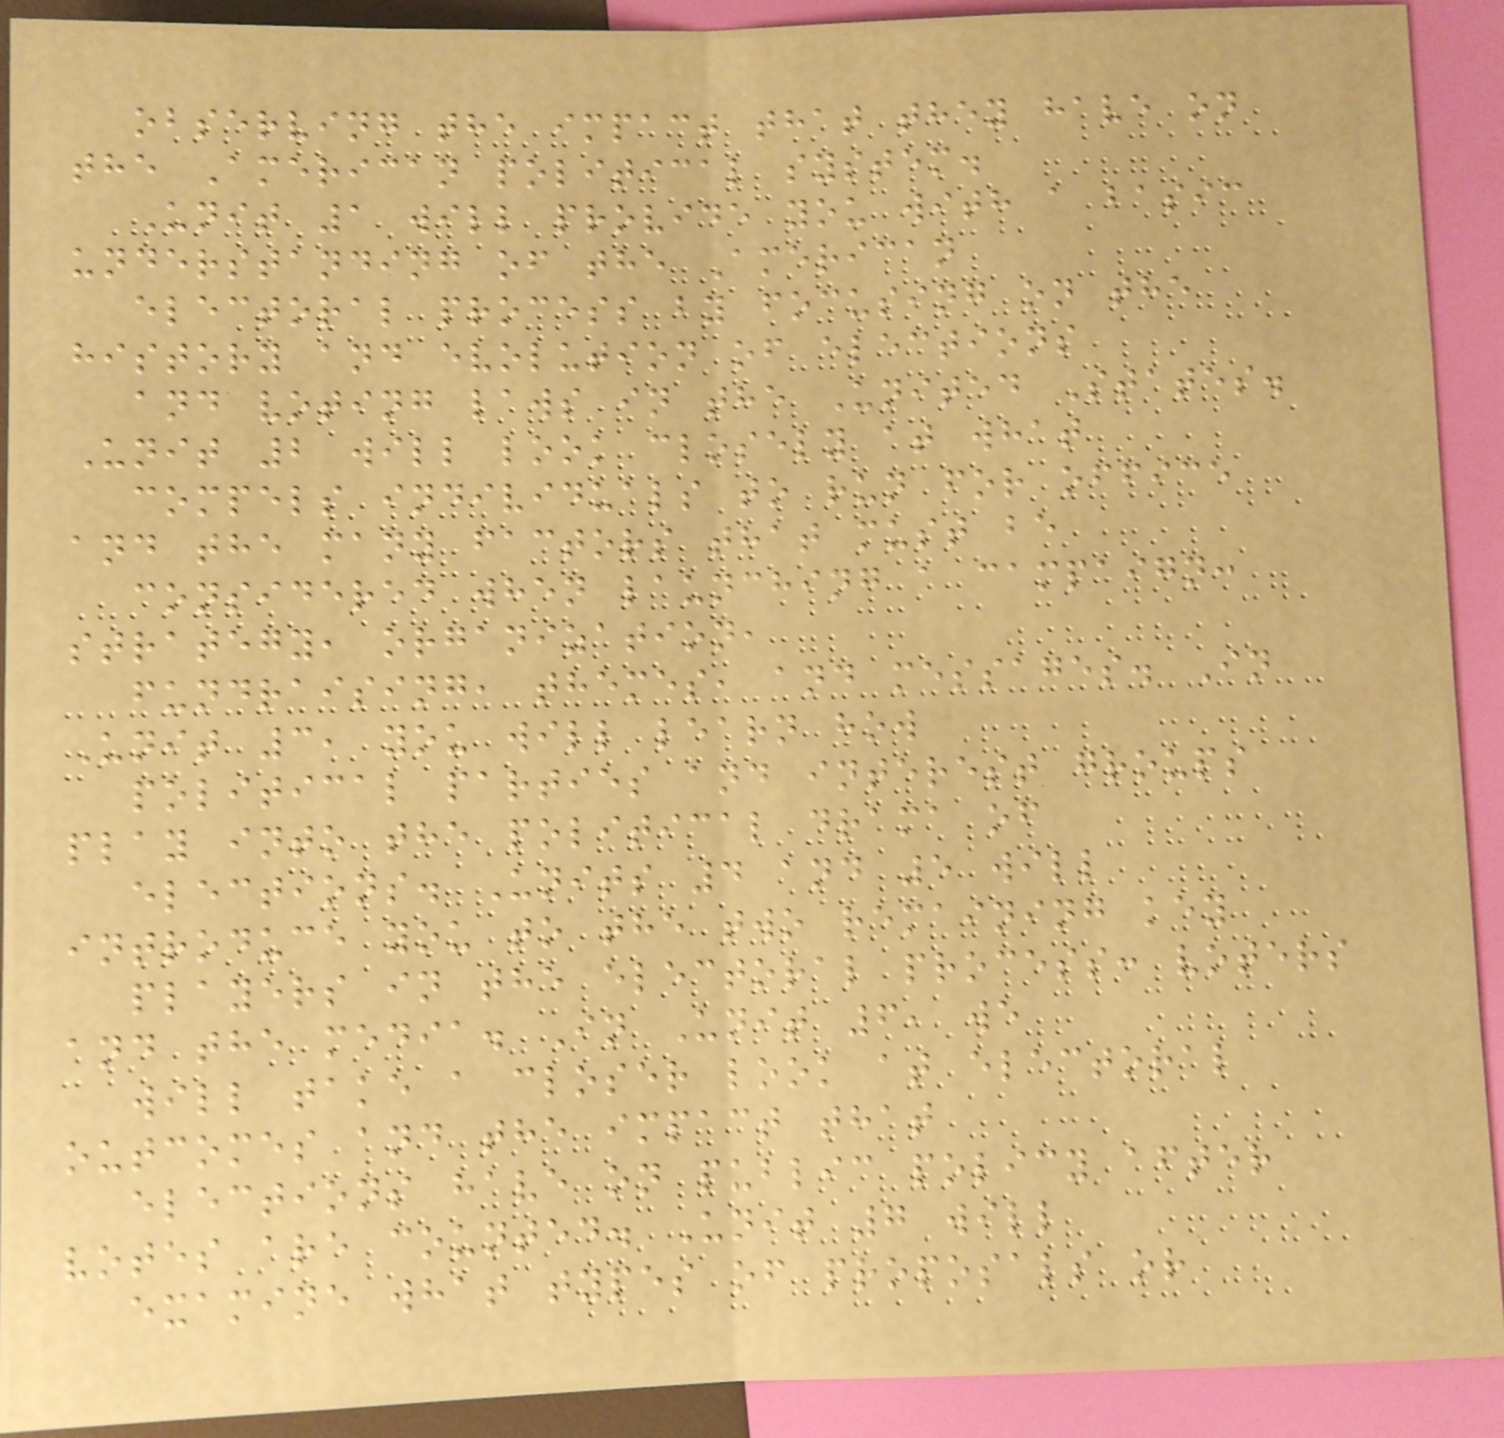observing the impact that they have on
the American political system.
Unit 1 will provide you with a basic
understanding of the American
electoral process by focusing on the
history and evolution of elections
and voting laws in the United States.
Unit 2 will look closely at what
compels individuals to run for office
and the many factors that must be
considered when launching a campaign:
strategy, organization,
fundraising, themes, and messages. In
Unit 3, you will learn how
political parties and interest groups
play into the political drama of
elections. Units 4 and 5 will
introduce you to the two remaining key
players in the electoral process: voters
and the media. In Unit 6, we
will take a closer look at electoral
outcomes and the impact that
elections have on public policy after
votes are counted. Unit 7 will
examine what types of proposals or
